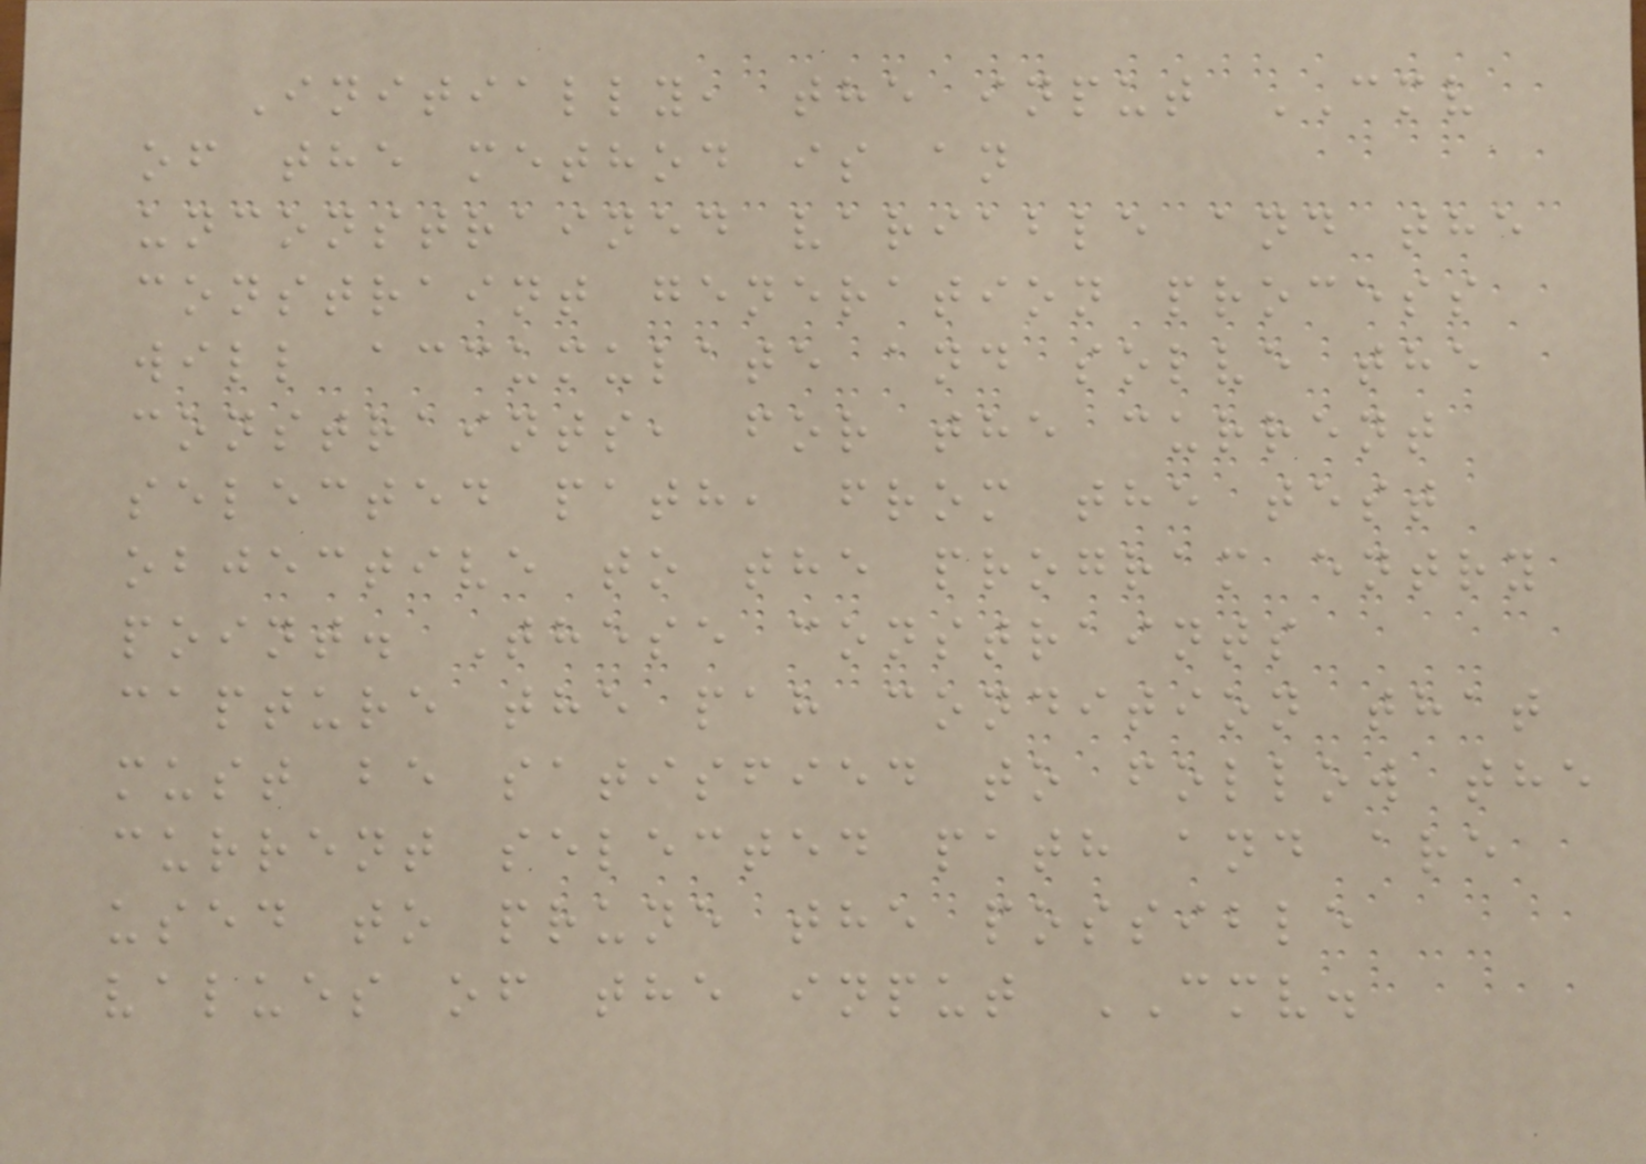Initially, the input CMV
of the method is an
unconstrained variable and the
constraint generation process
will accumulate and solve the
constraints, for the current
selected path, from the test
objective to the program entry
point. These constraints
capture the pah condition that
must be satisfied to follow the
current selected path and are
used to prune the possible
values of the input CMV.
